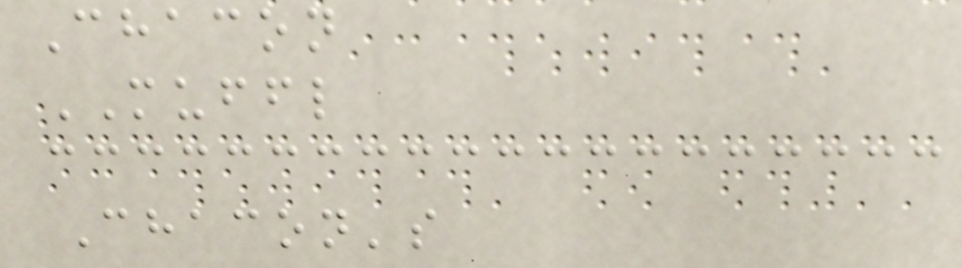Chacon
MUFFL
Chacon's
